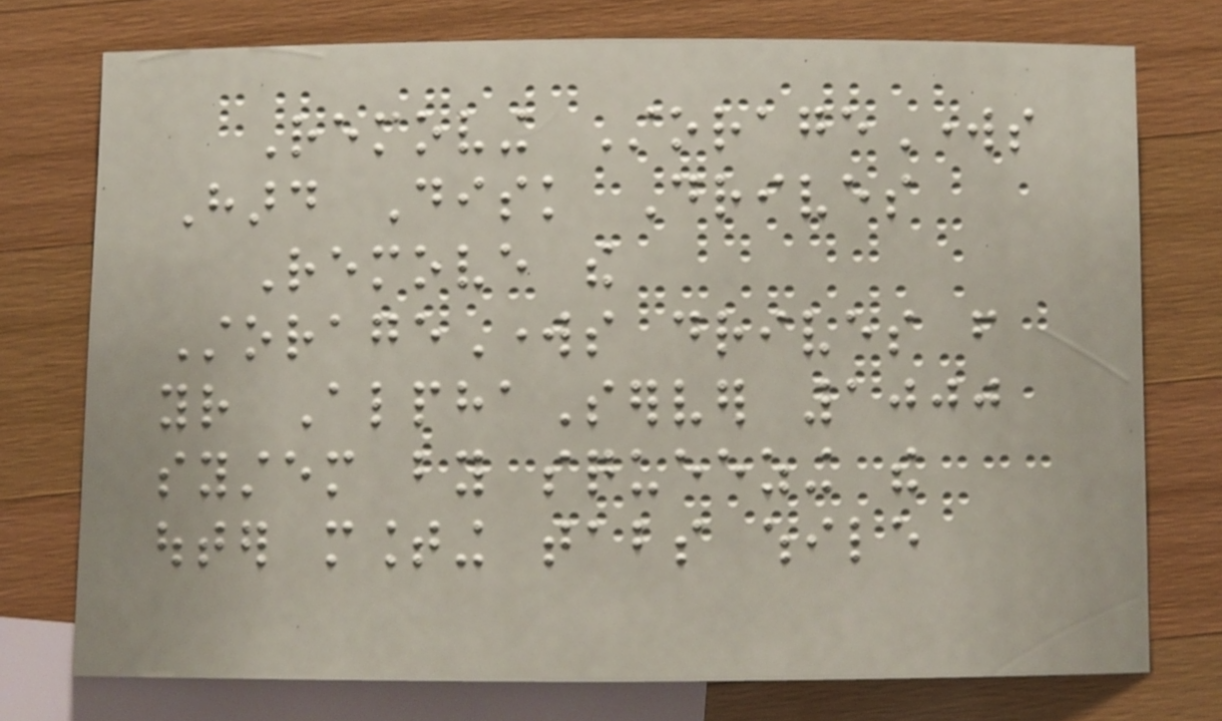Removing StorageWorks
Hard Disk Drives
Remove the
StorageWorks drives from
your AlphaServer 1000
system by squeezing the
outer mounting tabs while
